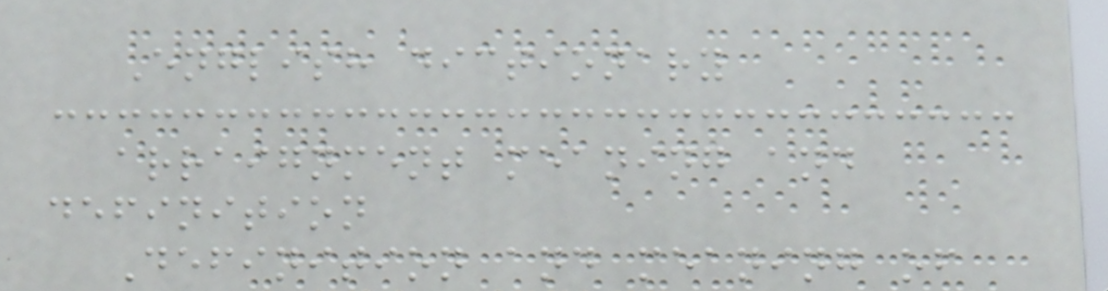English dictionary
arraignment meaning and
definition
Definition and meaning of
